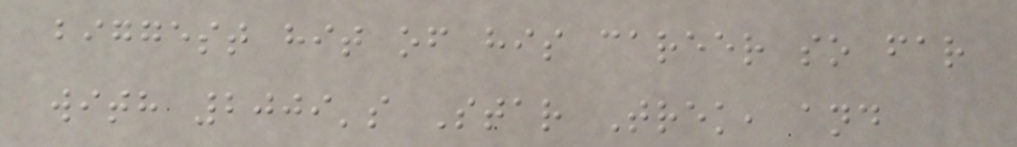biggest hit of his career so far
with 2009's Star Trek, and
